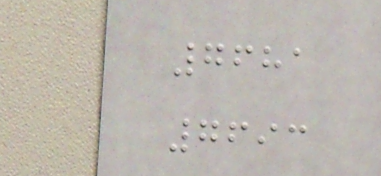7681
7693
